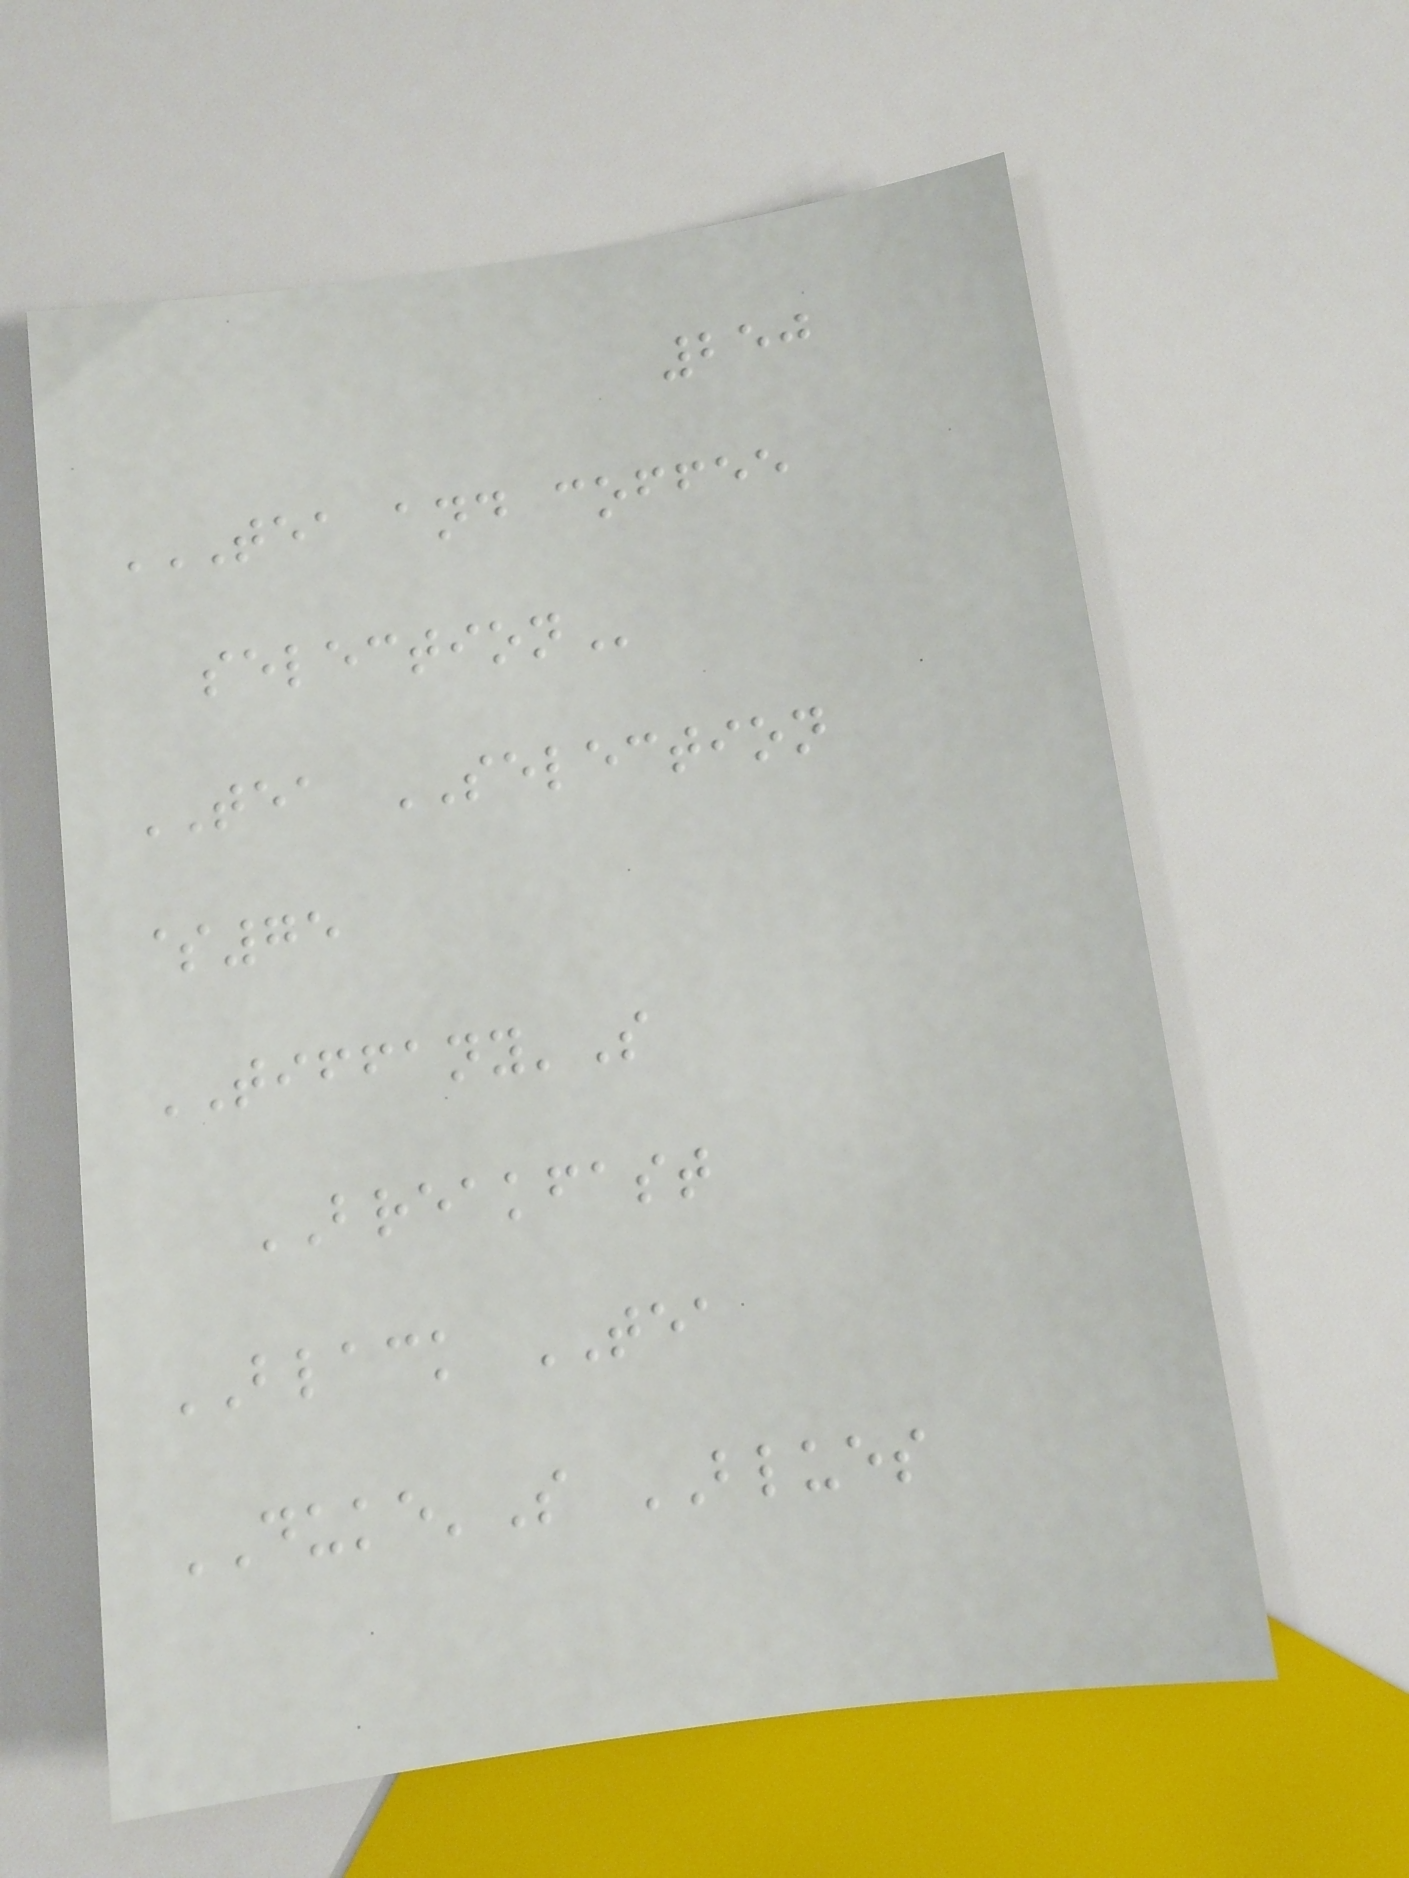250
TEA AND COFFEE
SELECTION
TEA SELECTION
$75
TIFFANY'S
BREAKFAST
BLACK TEA
DUKE'S BLUES
